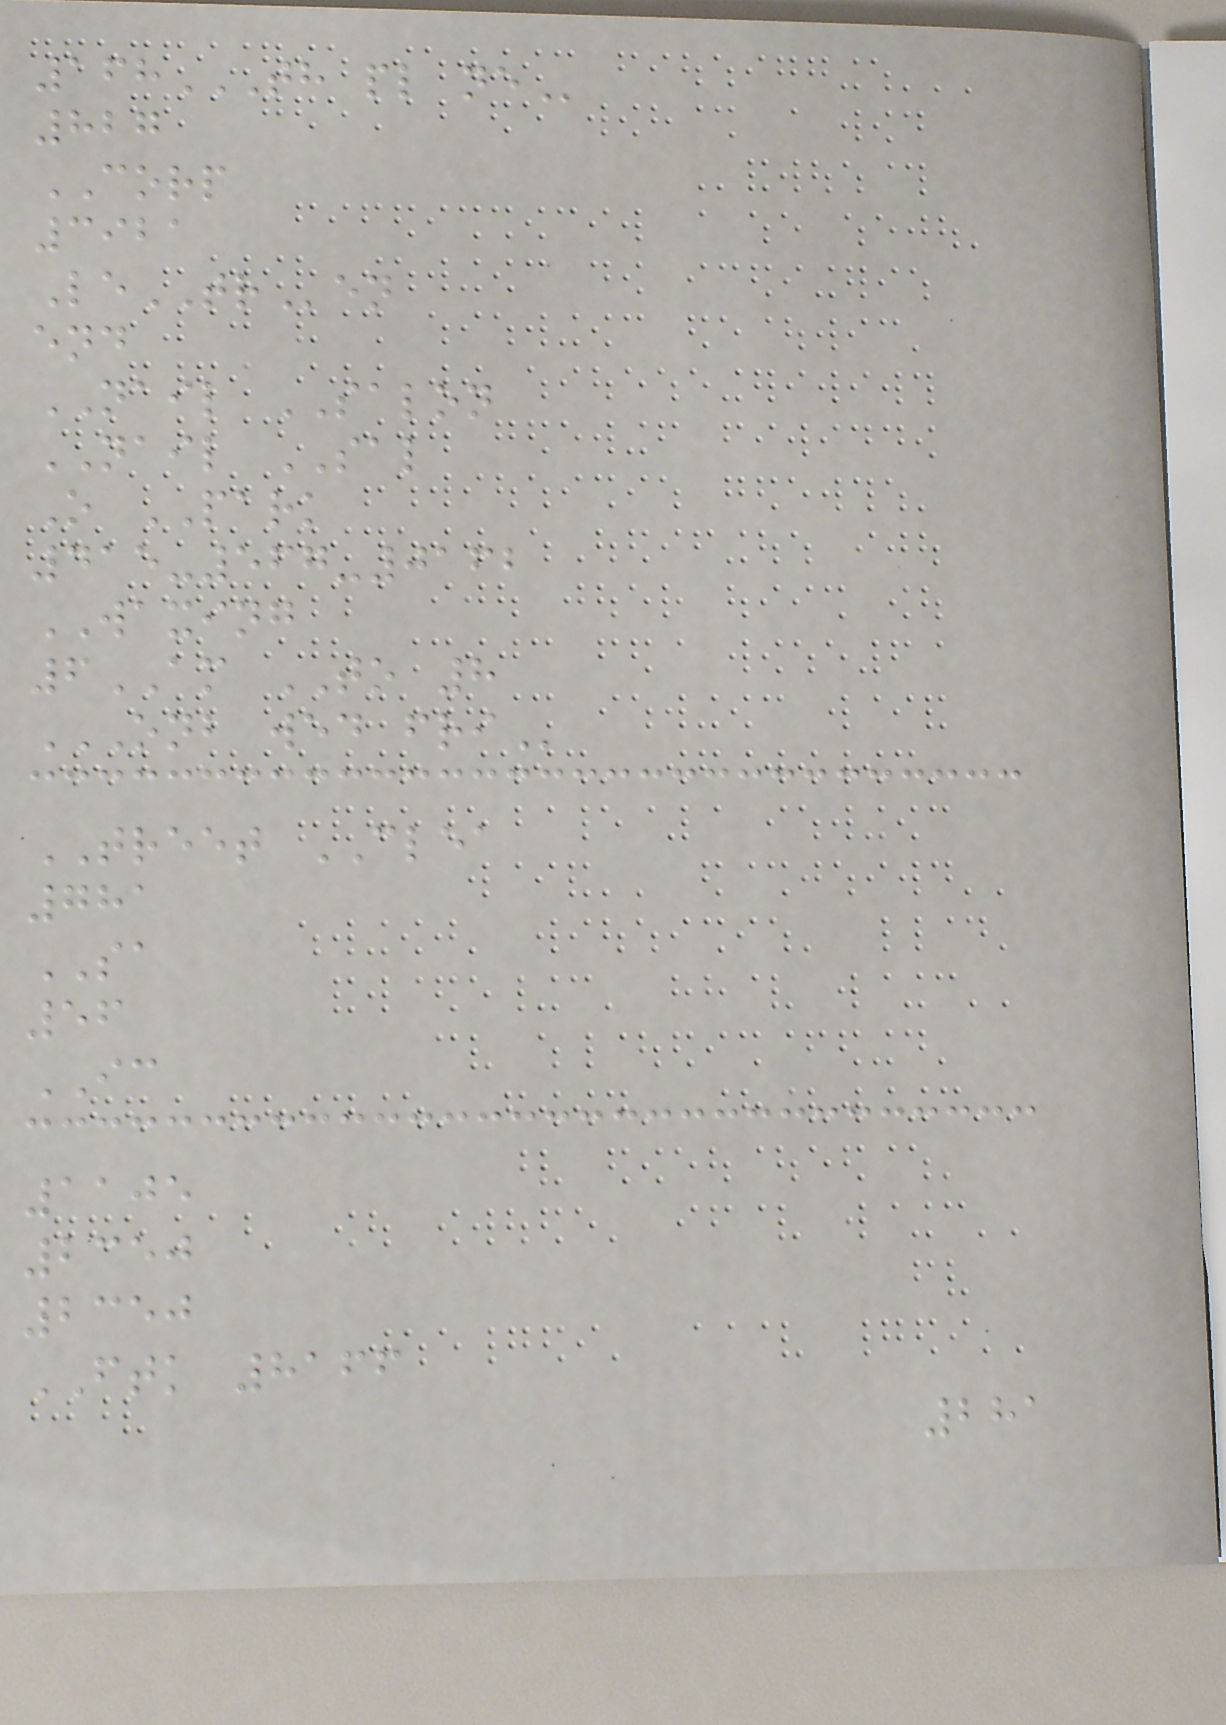168TH PL NE
827
CORP
3921
LeTRen
end
NAIL SALON
NAIL SAL
O PARK
415-567-0162
WAXING
6AM TO 8
ONB WED FRI
TREET CLEA
781
SA
56
IC
1105
2350
2350
FTK 8166
281
